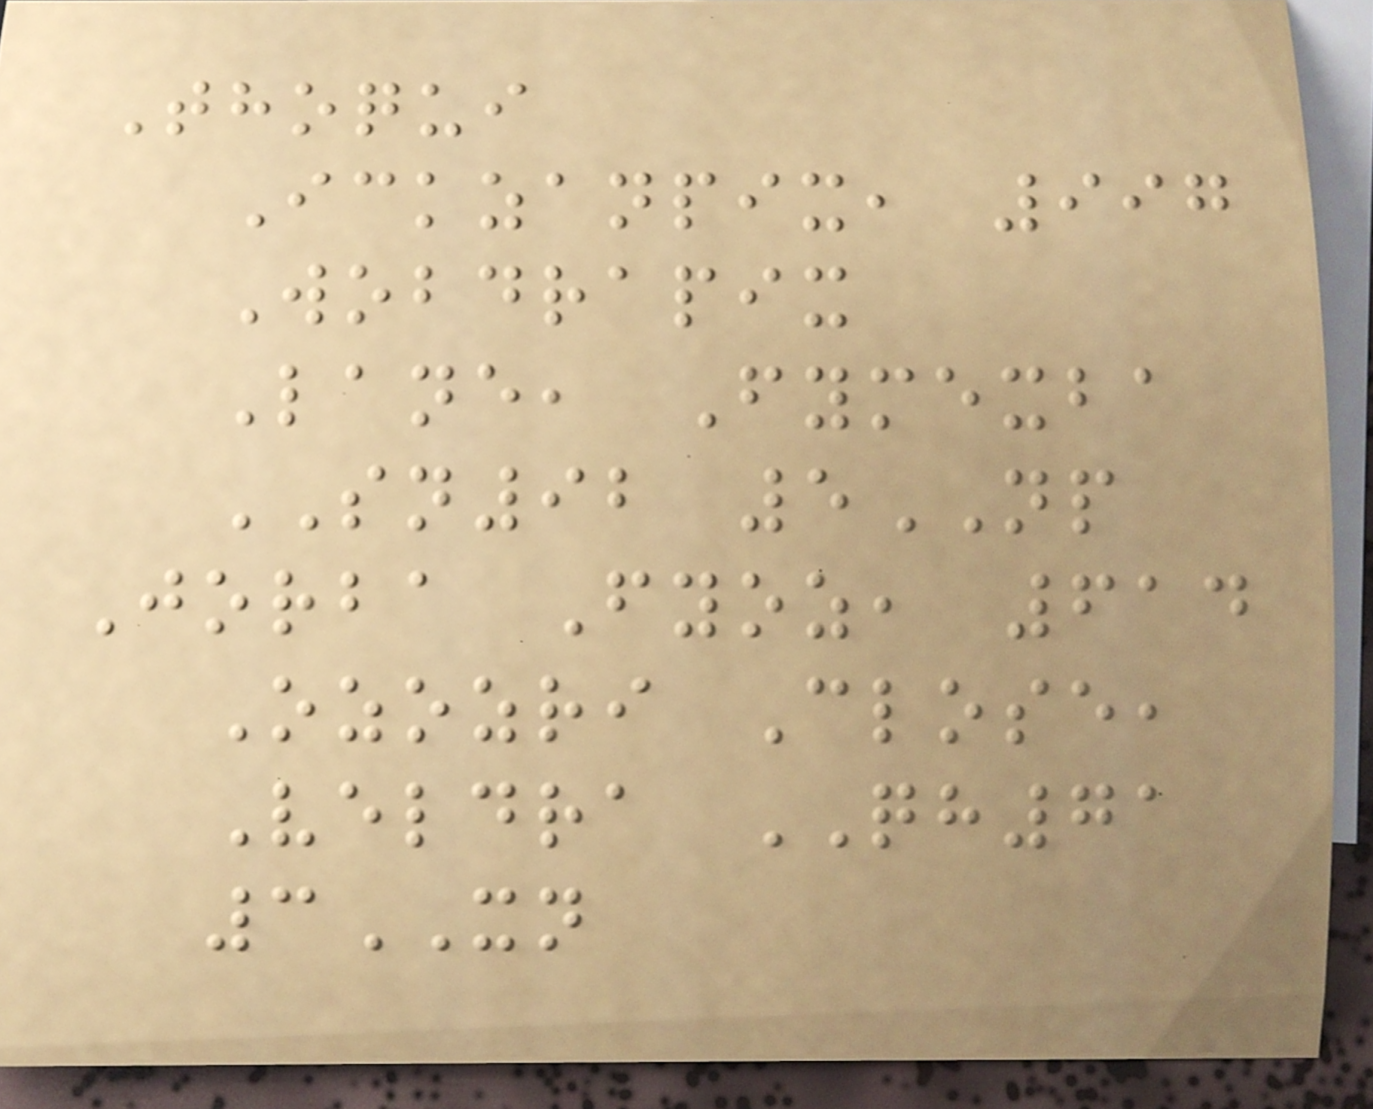Thoqui
Ickzanpix, 997
Wobdrapix
Lane, Fymexba
SN92 5NP
Jorba Fyoz, 614
Ozozri Close,
Veldra QH71
3XN
